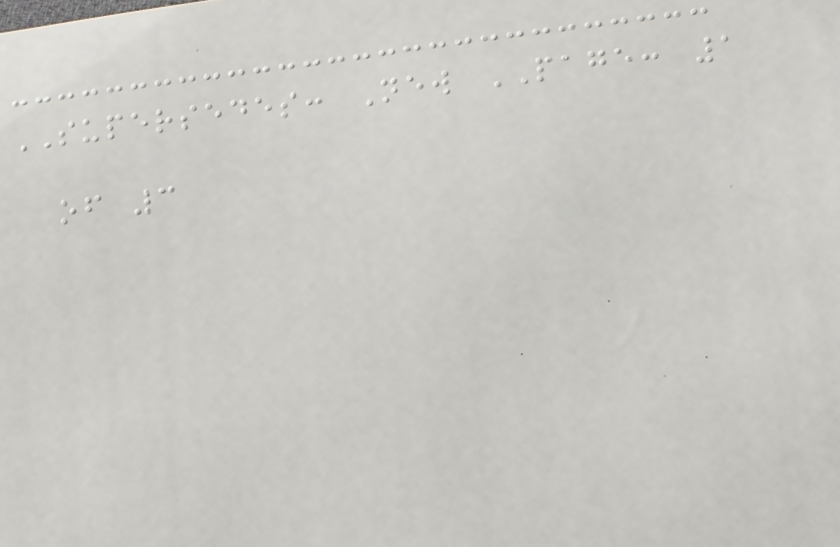SUPERSEDES: New PAGE: 1
of 3
